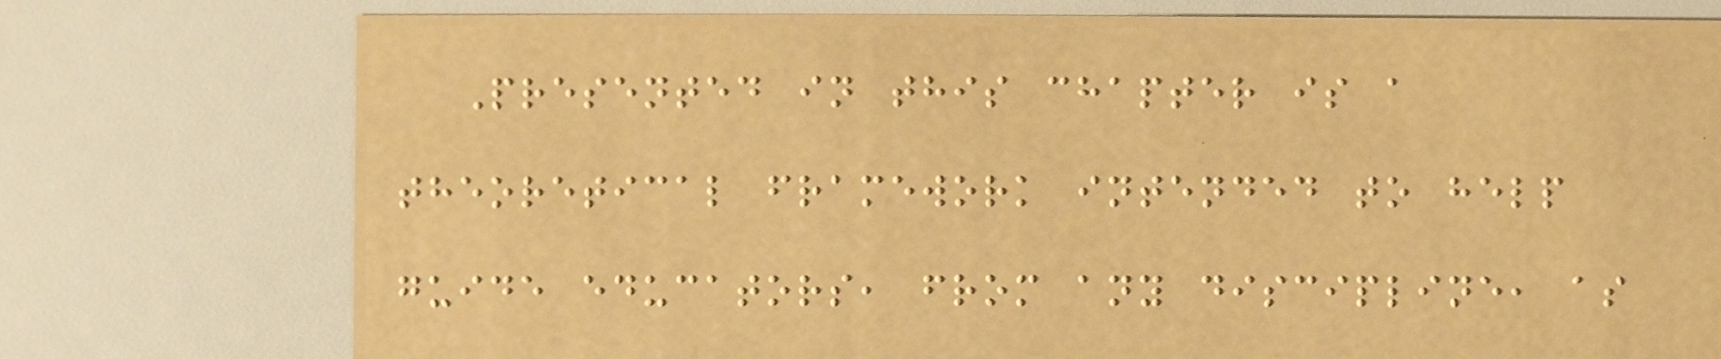Presented in this chapter is a
theoretical framework intended to help
guide educators, from any discipline, as
